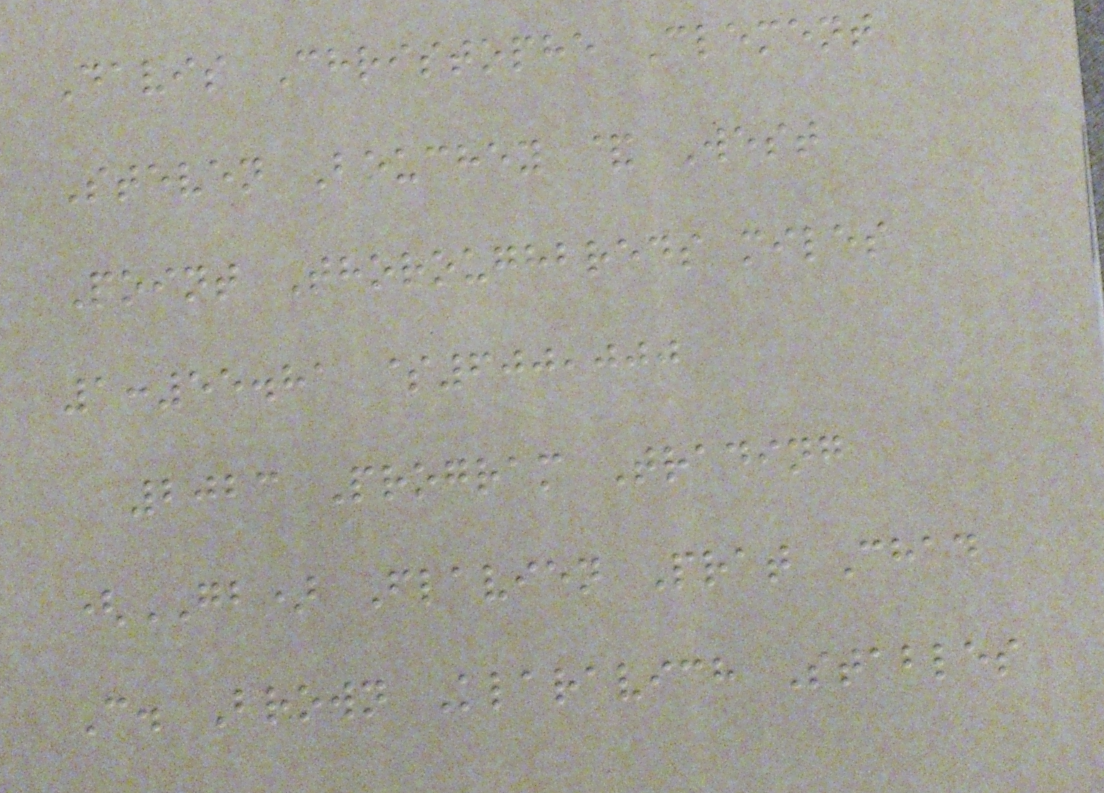Davis Christophe Clement
Steven Bouchey & West
Point Thoroughbreds miles
1:55.81 $600,000
2023 Program Trading
(GB) Flavien Prat Chad
C. Brown Klaravich Stables
